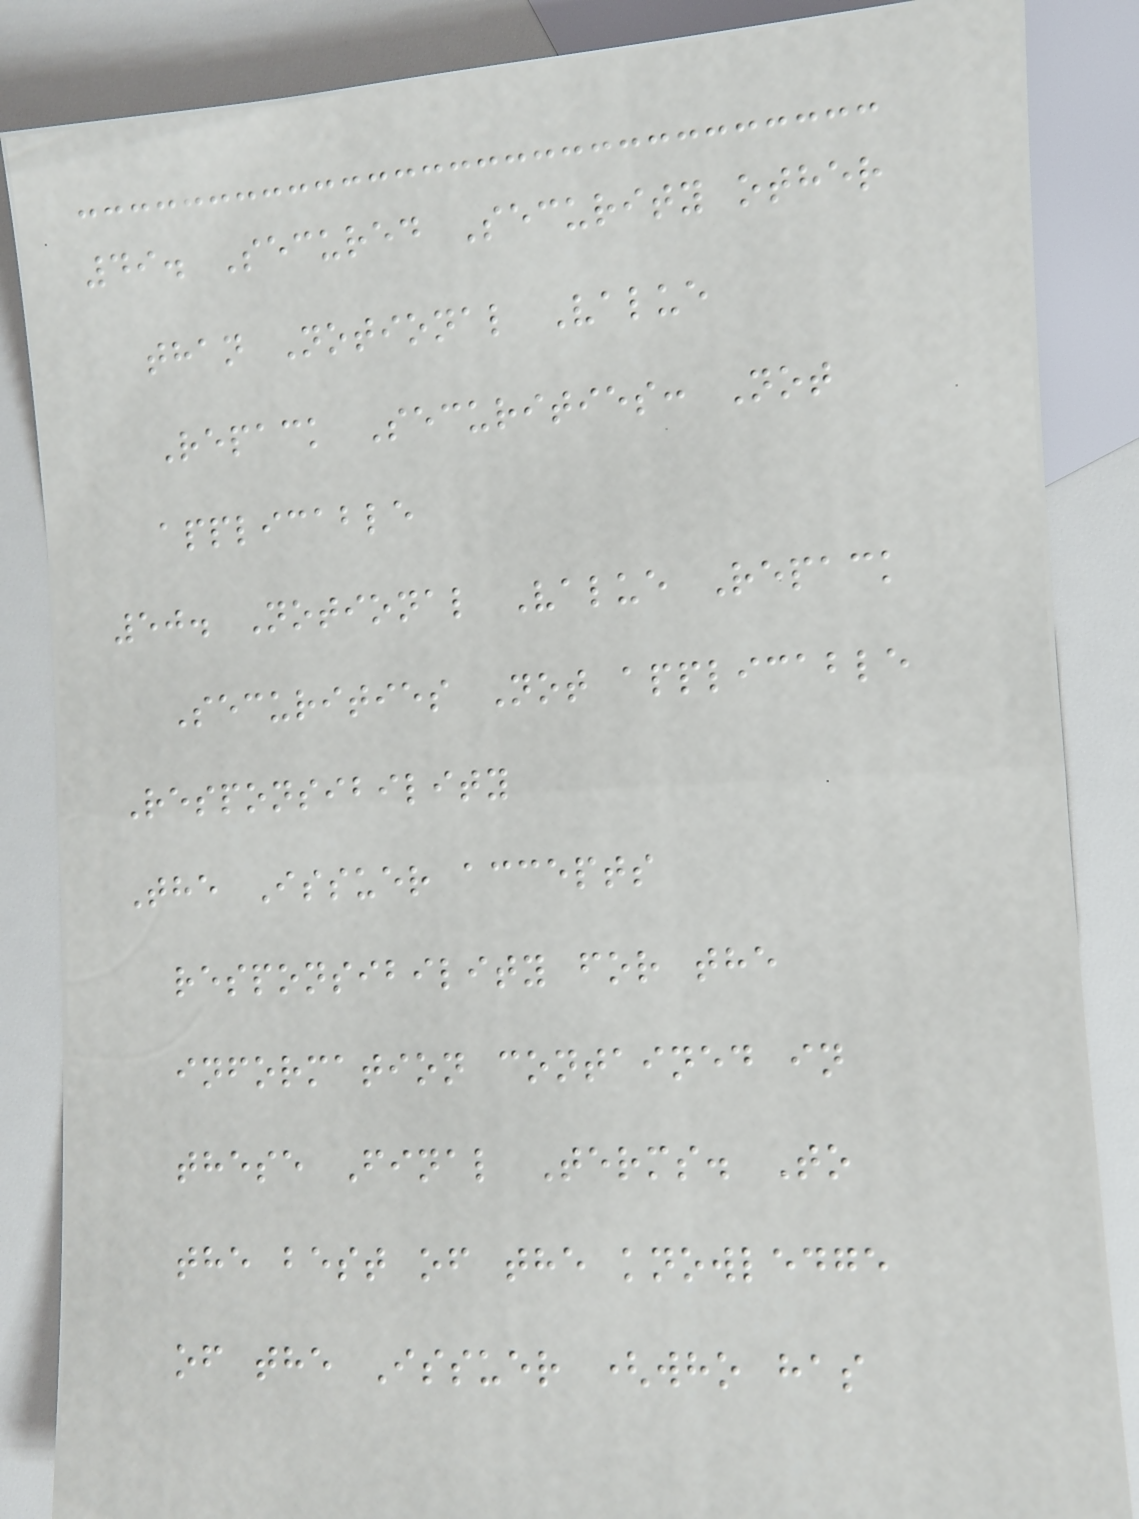49. Secured Security other
than Notional Value
Repack Securities: Not
applicable
50. Notional Value Repack
Securities Not applicable
Responsibility
The Issuer accepts
responsibility for the
information contained in
these Final Terms. To
the best of the knowledge
of the Issuer (who has
